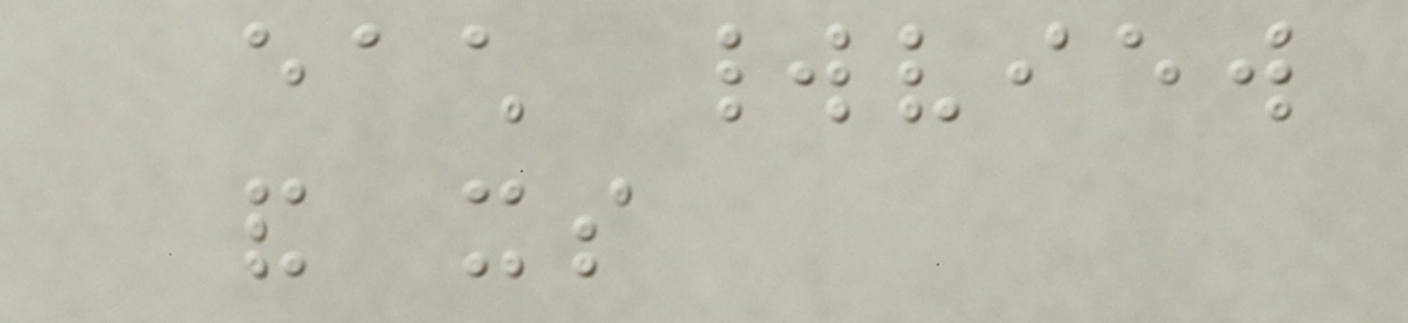each worldview
and its
